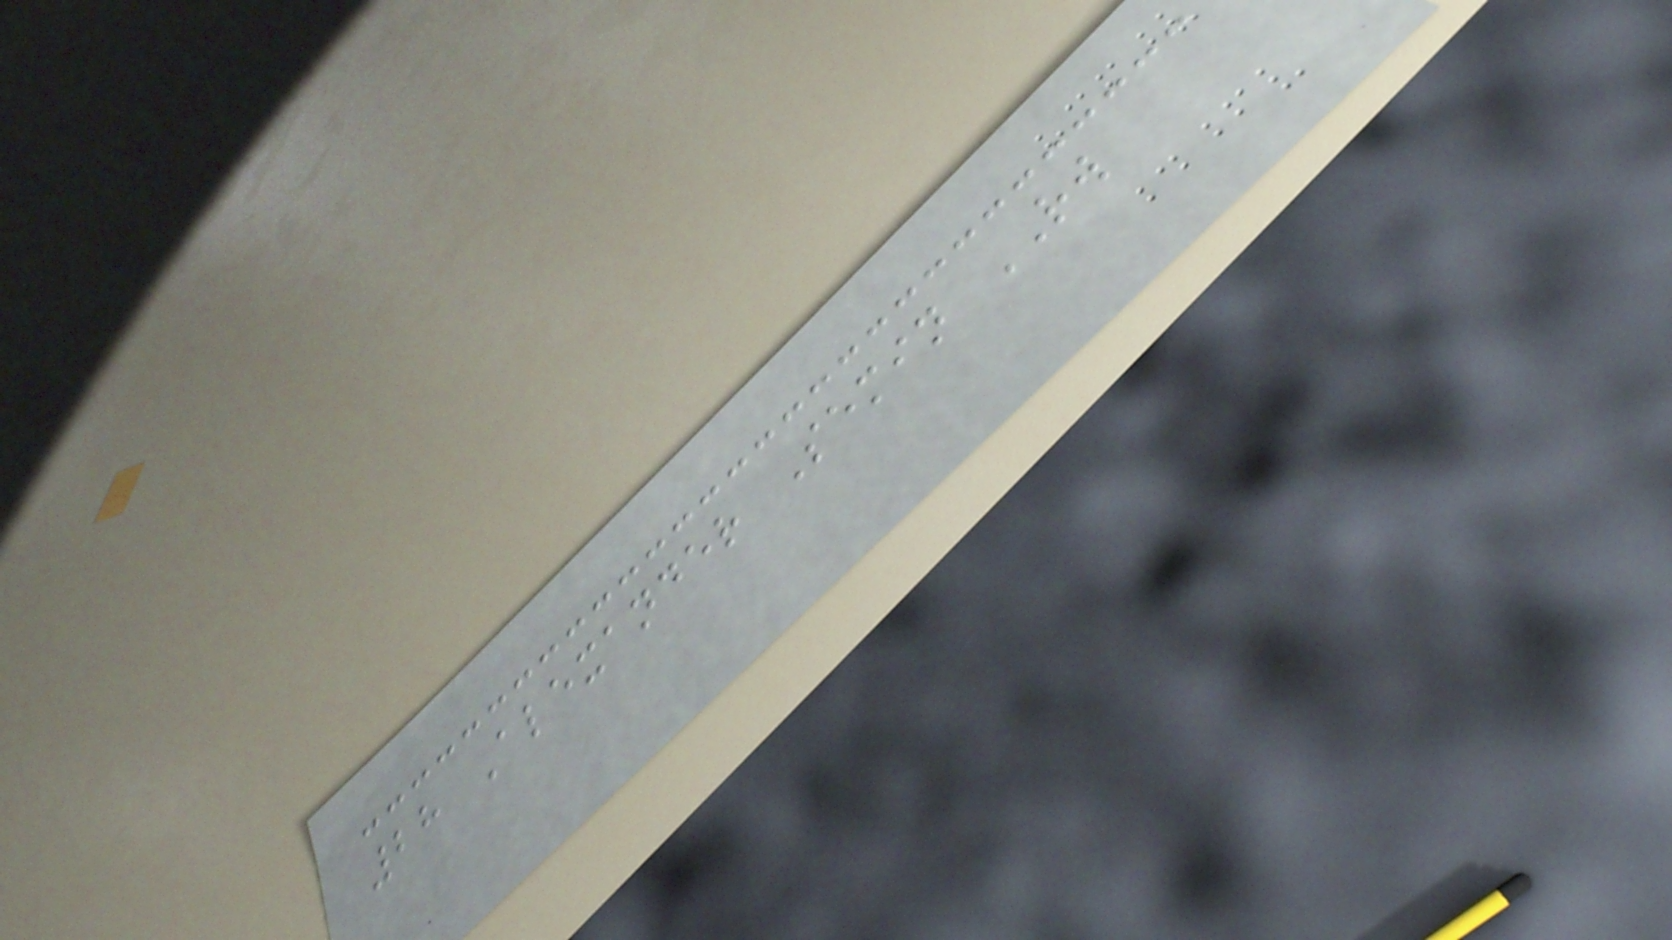28 Alexander Semin RW
